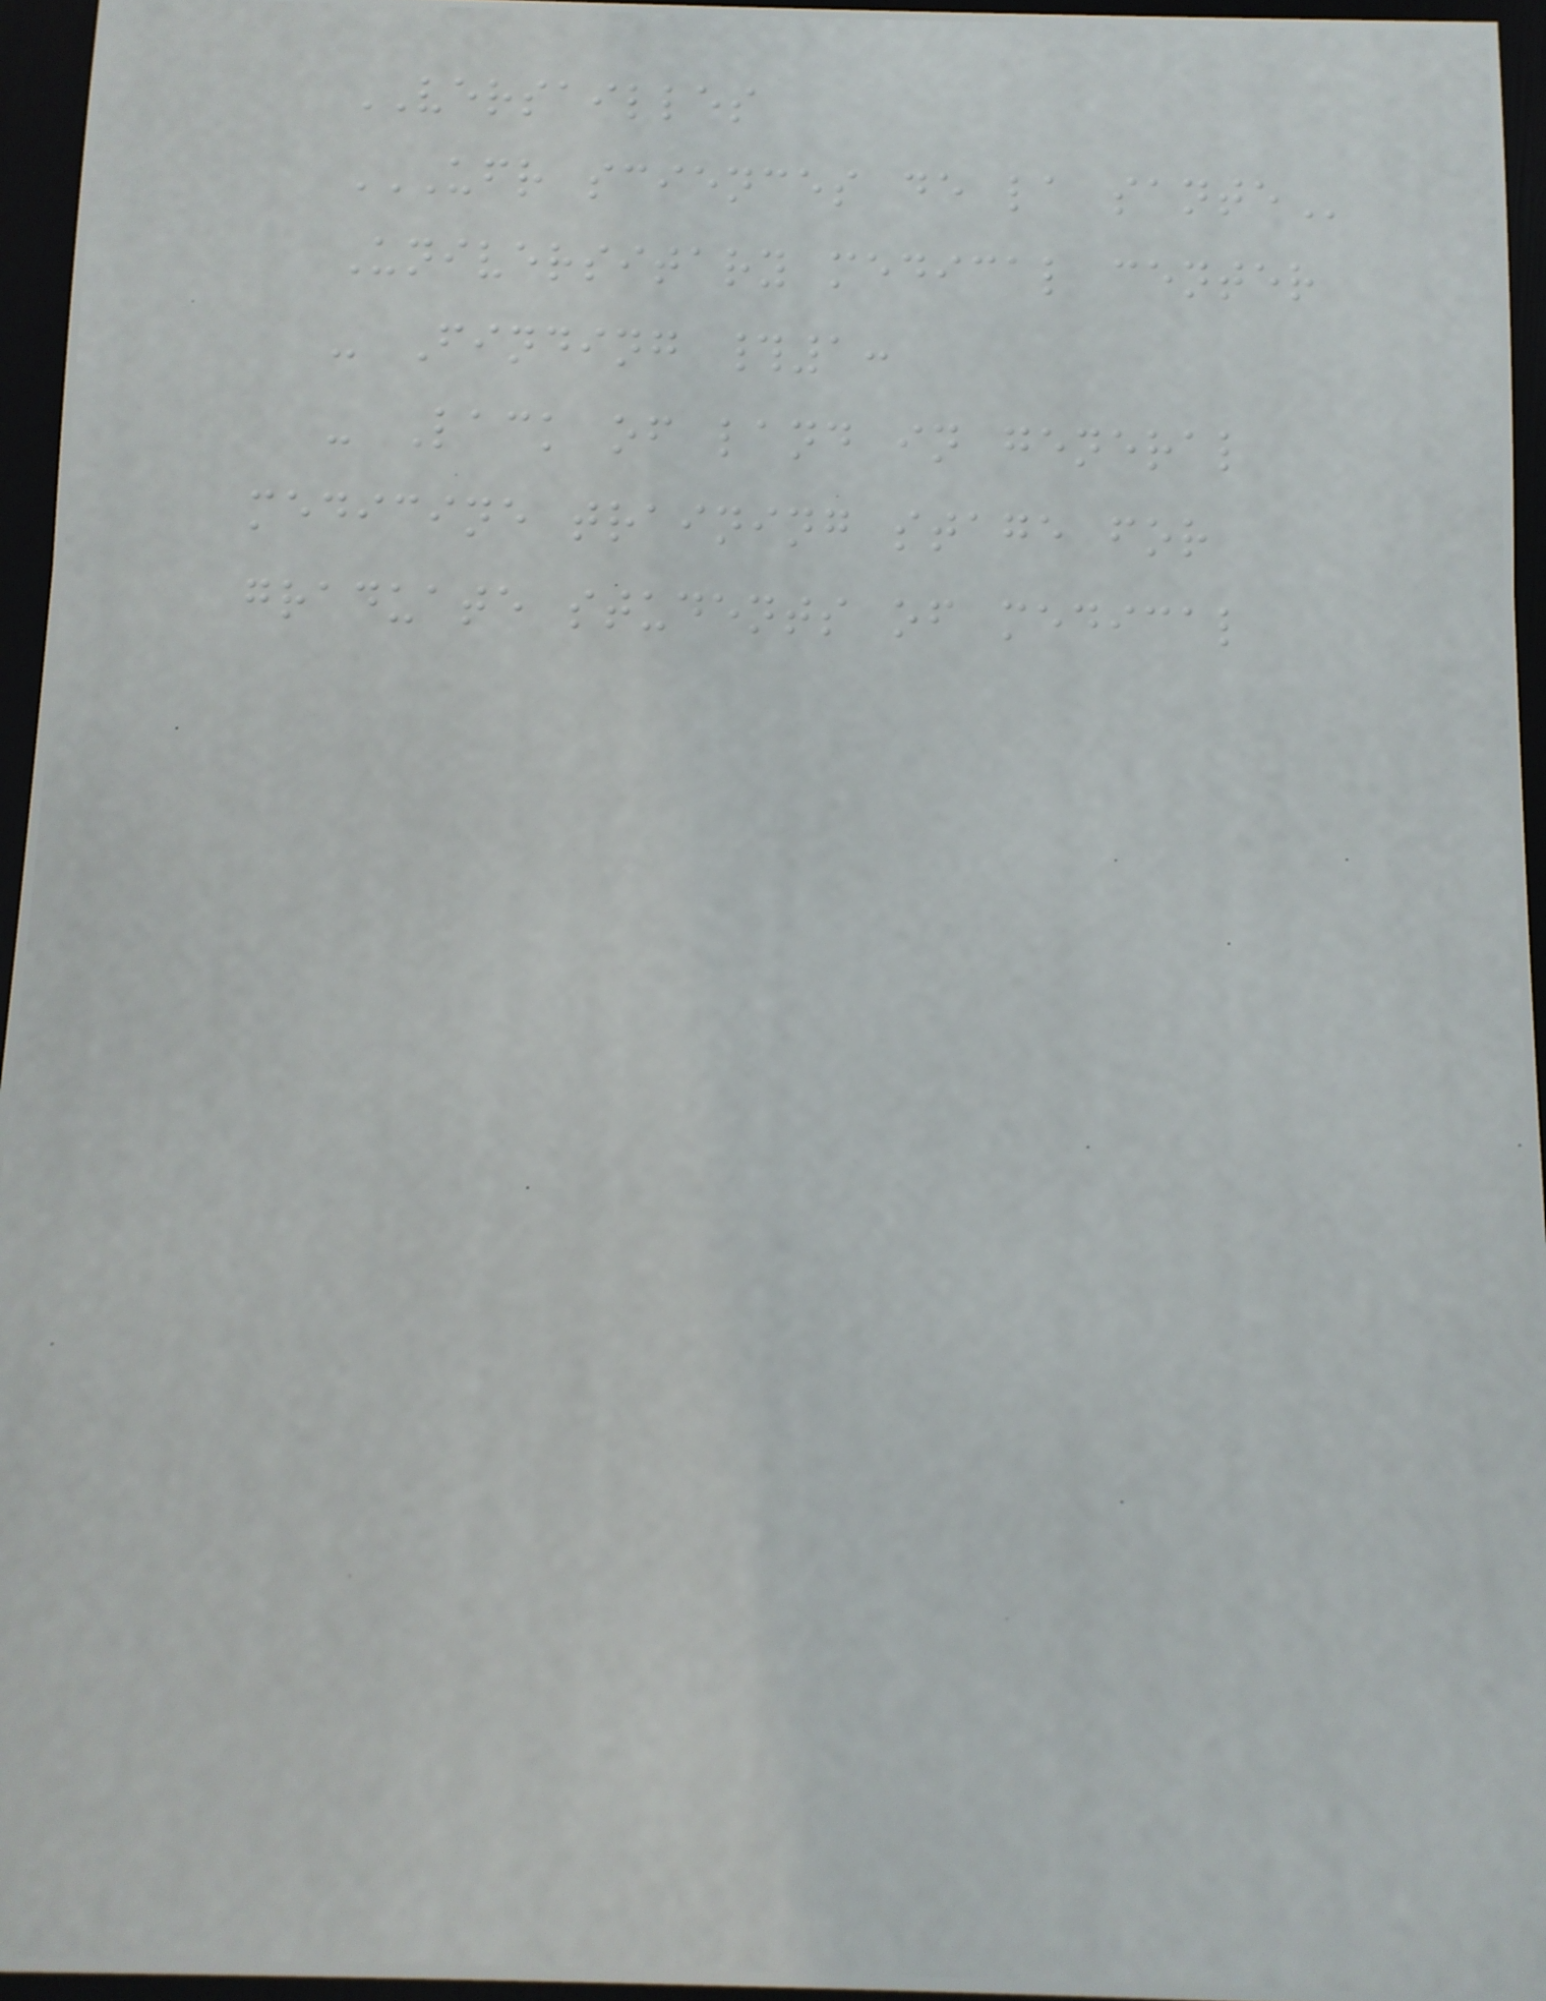VERSAILLES
UFR SCIENCES DE LA SANTE
Universitary medical center
- Finding #1:
- Lack of land in general
medicine training stage for
graduate students of medical
